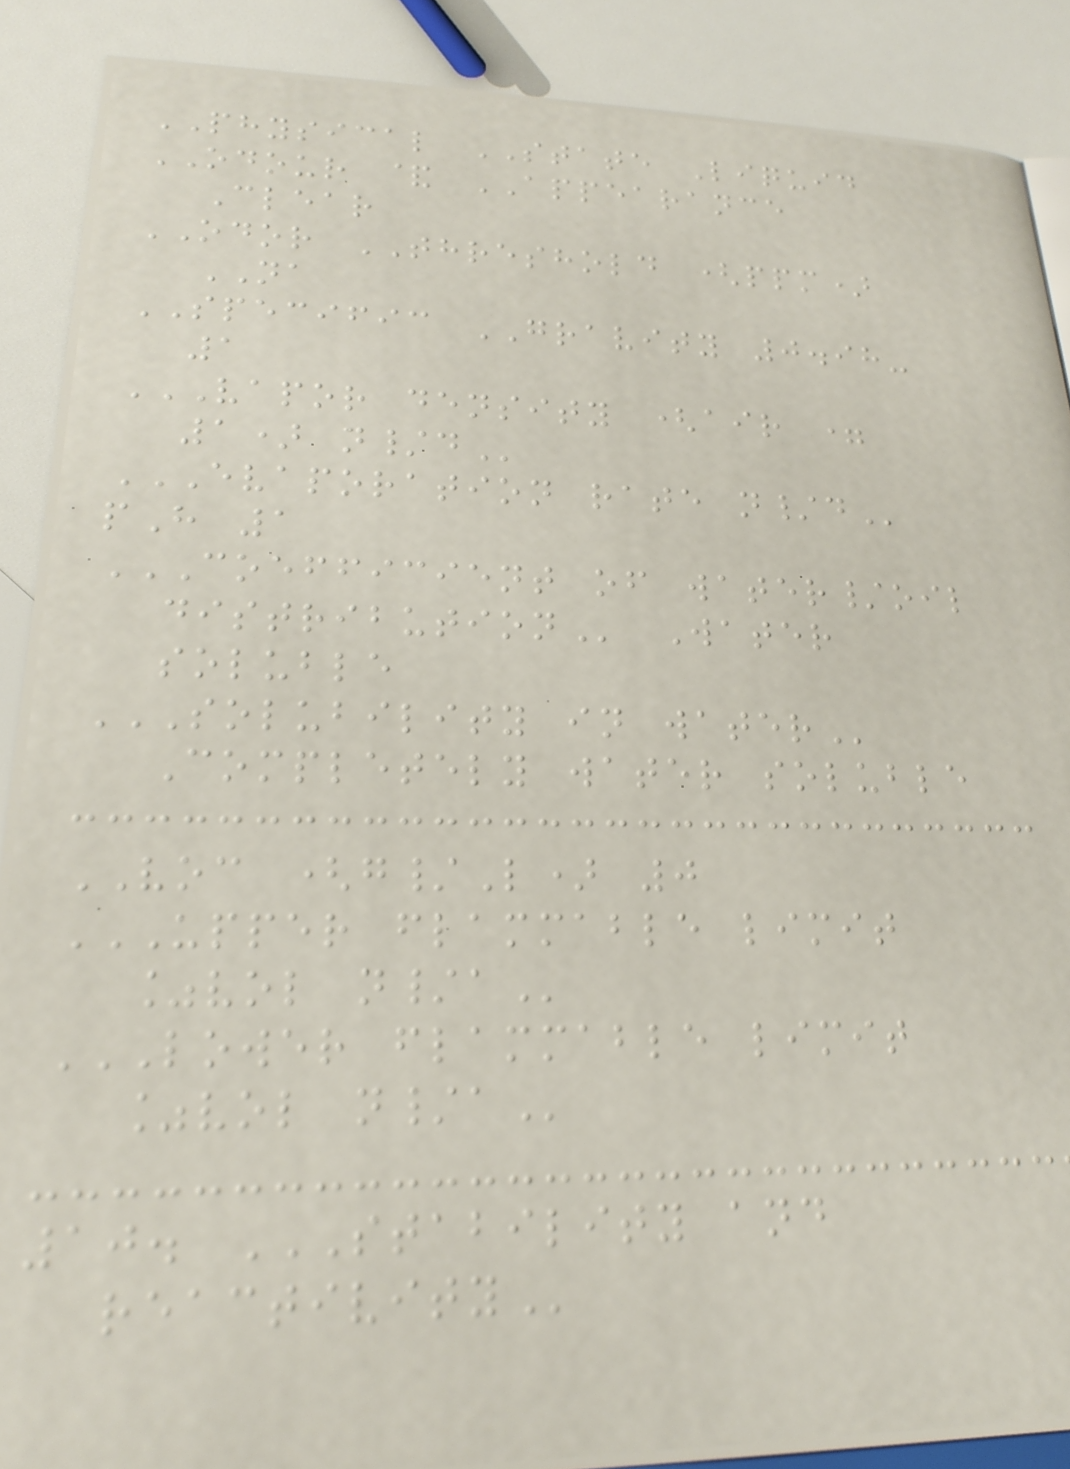PHYSICAL STATE Liquid
ODOUR & APPEARANCE
Clear
ODOR THRESHOLD (ppm)
NA
SPECIFIC GRAVITY 0.98-
1
VAPOR DENSITY (AIR =
1) N/D
EVAPORATION RATE N/D
pH 1
COEFFICIENT OF WATER/OIL
DISTRIBUTION Water
soluble
SOLUBILITY IN WATER
Completely water soluble
VOC (g/L) 0
UPPER FLAMMABLE LIMIT
%VOL N/A
LOWER FLAMMABLE LIMIT
%VOL N/A
10. STABILITY AND
REACTIVITY
